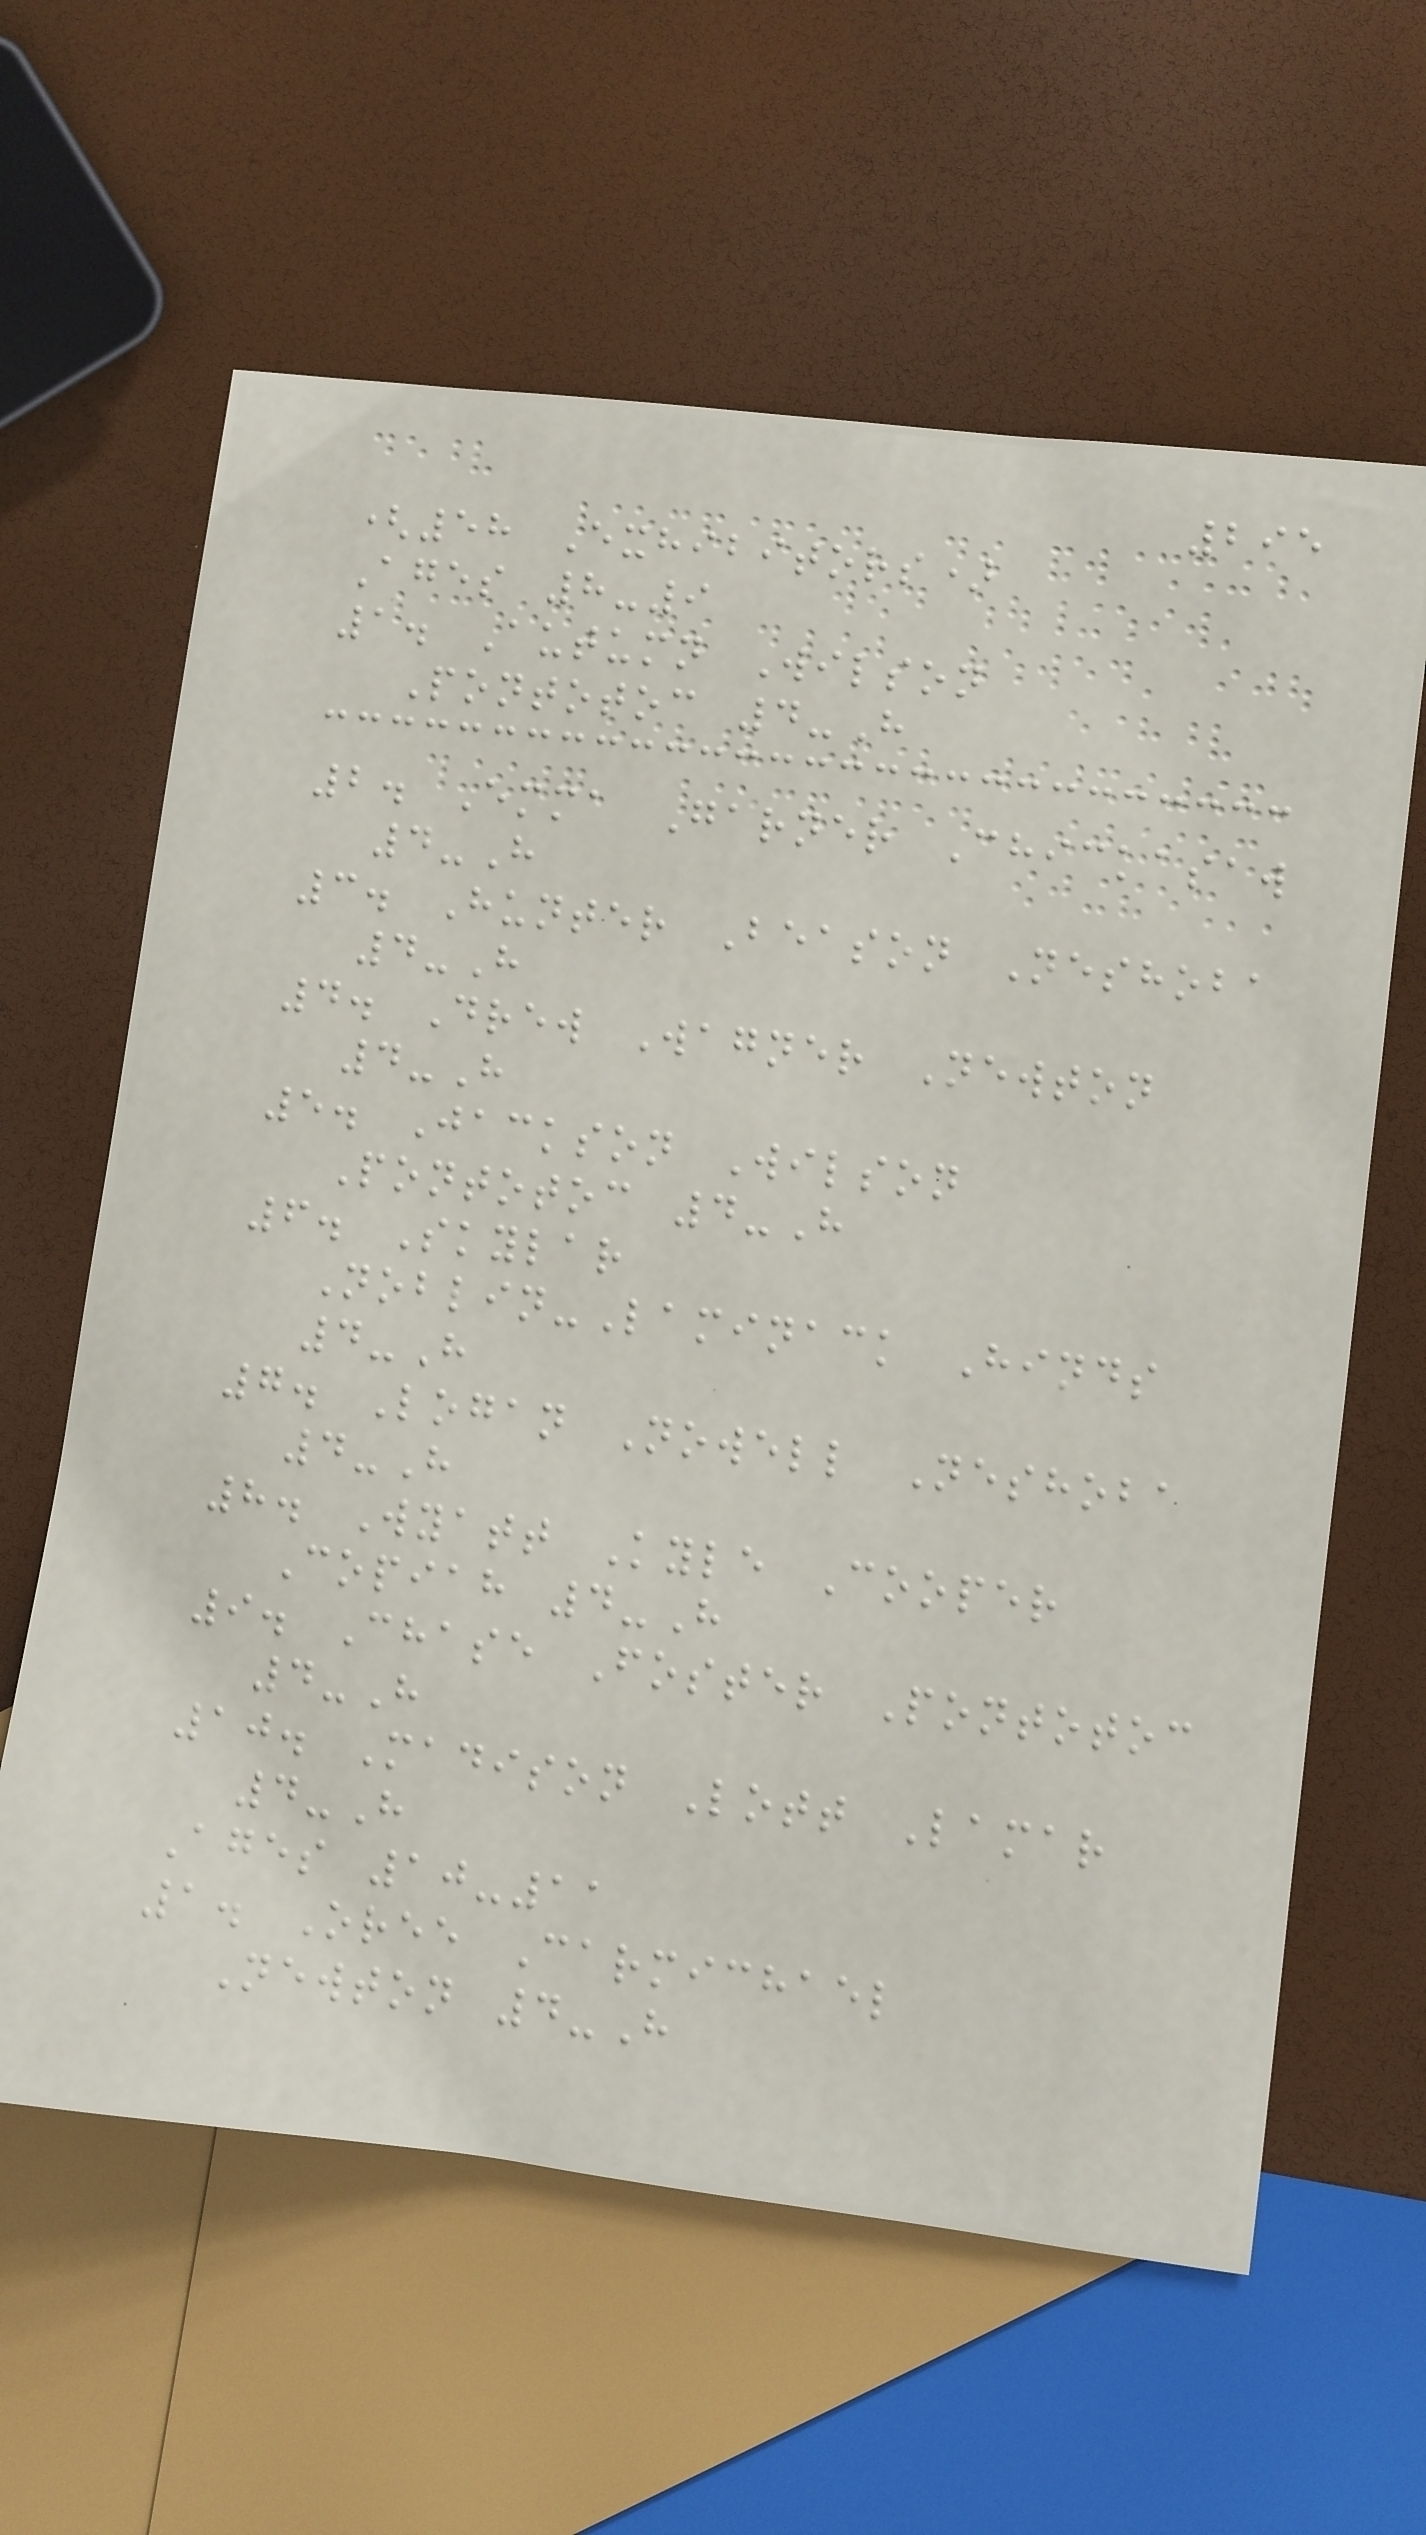295
(58 Exhibitors)
Ages 8-9
1. Autumn Wilson
Pontotoc 4-H
2. Emma Garner Chickasaw
4-H
3. Hunter Beason Neshoba
4-H
4. Drew Wagner Newton
4-H
5. Jackson Wilson
Pontotoc 4-H
6. Skylar
Noblin-Laminack Hinds
4-H
7. Logan Nowell Neshoba
4-H
8. Wyatt Kyle Cooper
Copiah 4-H
9. Chase Foster Pontotoc
4-H
10. Madison Lott Lamar
4-H
Ages 10-11
1. Oree Carmichael
Newton 4-H
